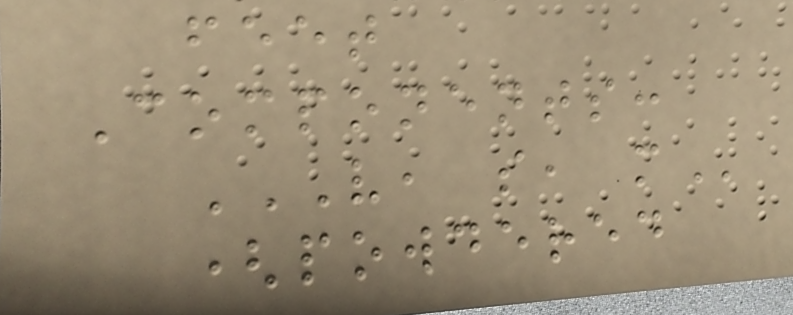feet
Components:
V, S, M
(powdered
